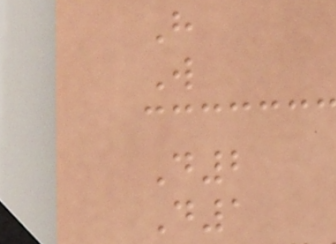H
W
D2
D1
